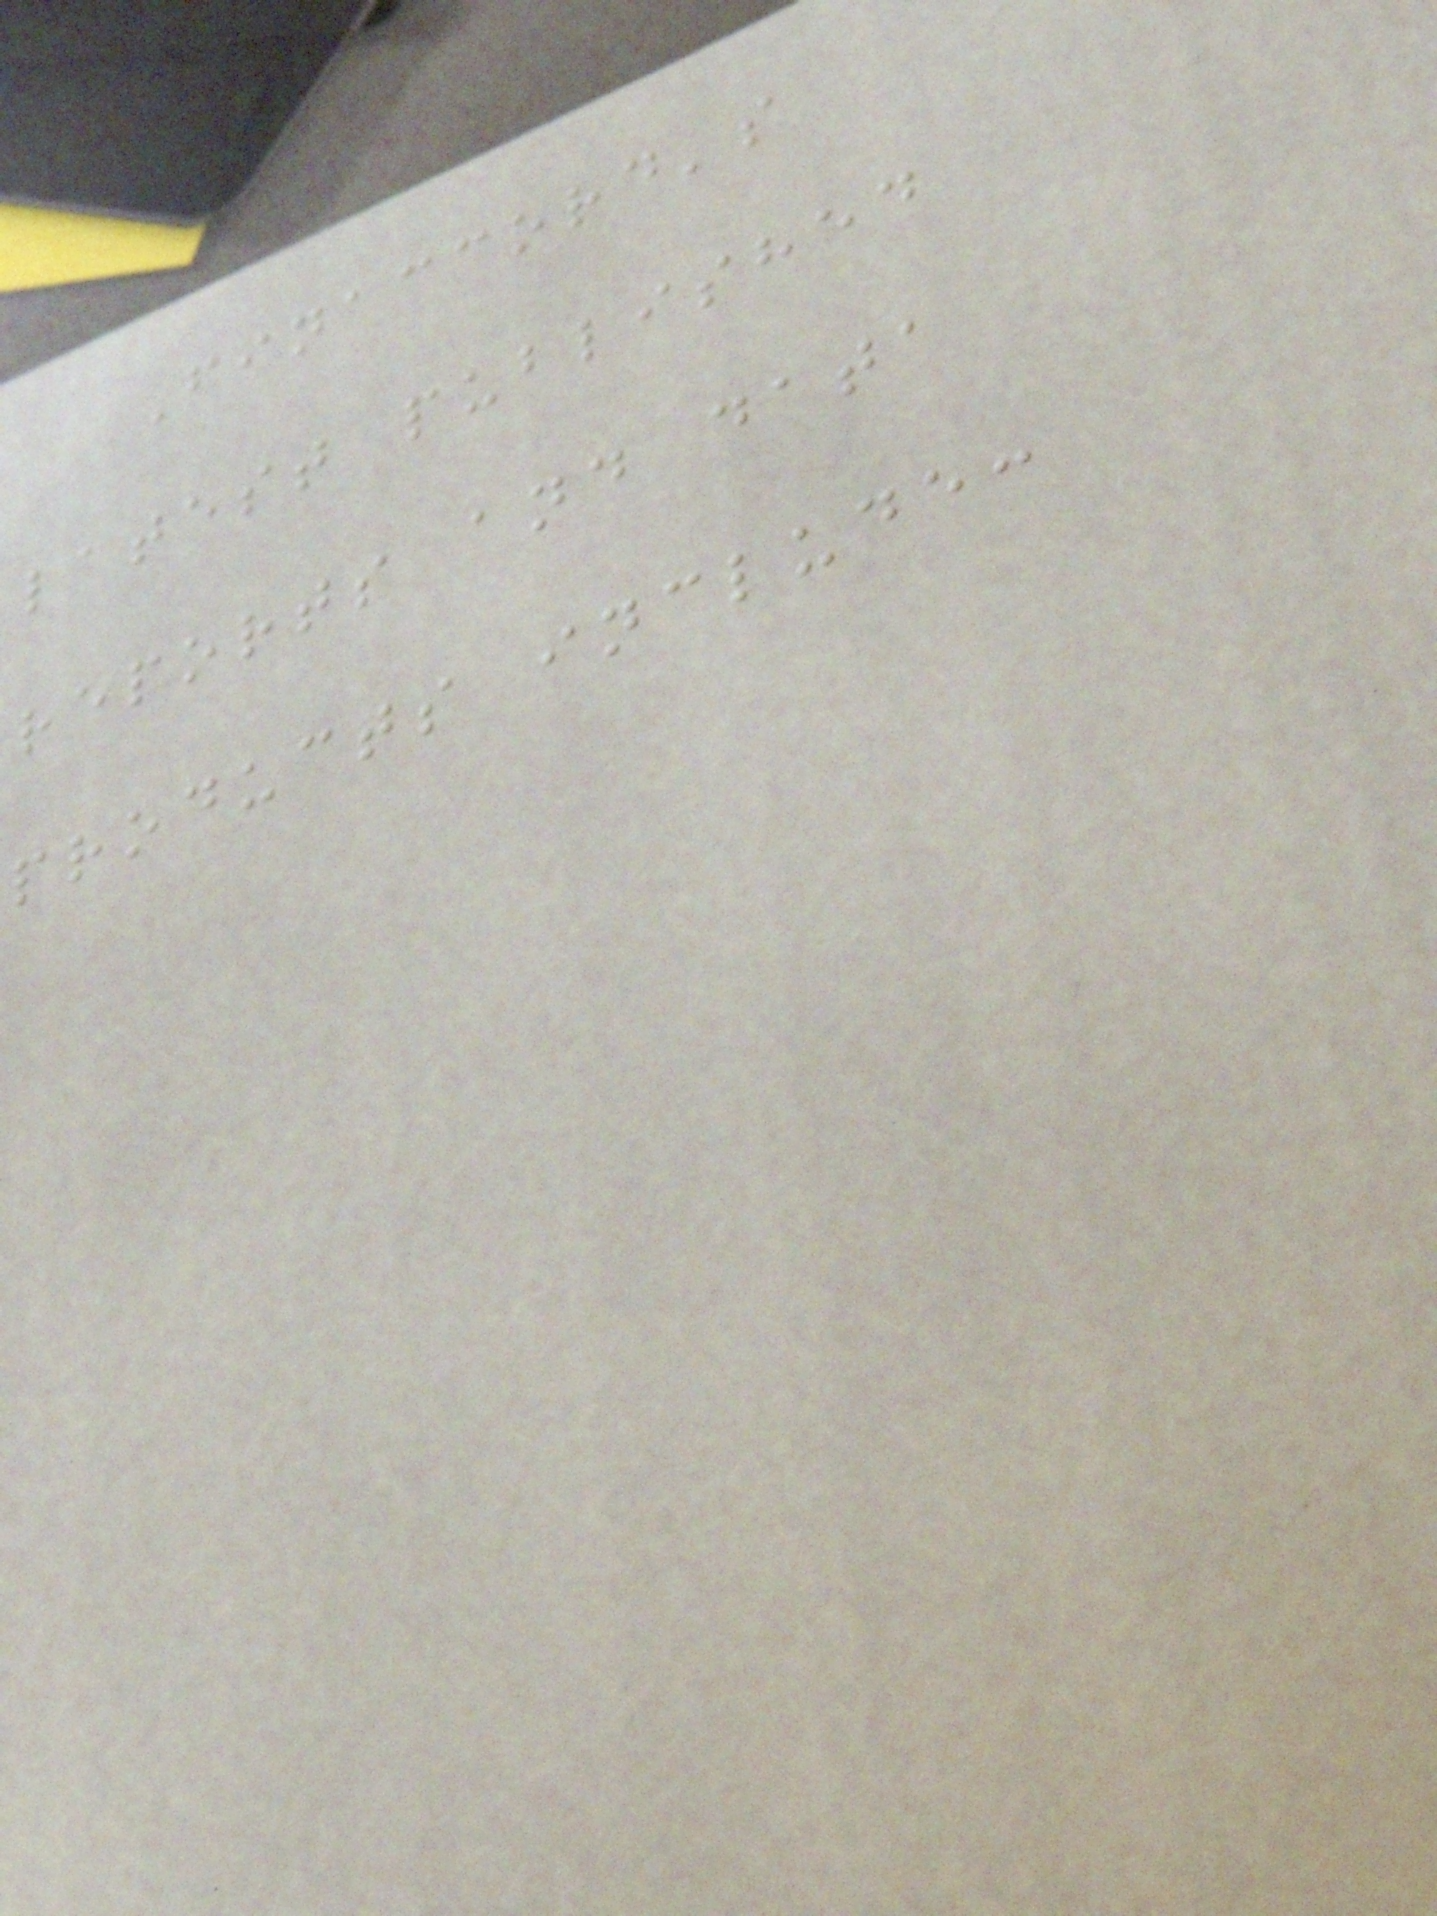Finaccord's
latest published
reports and data
products include:
